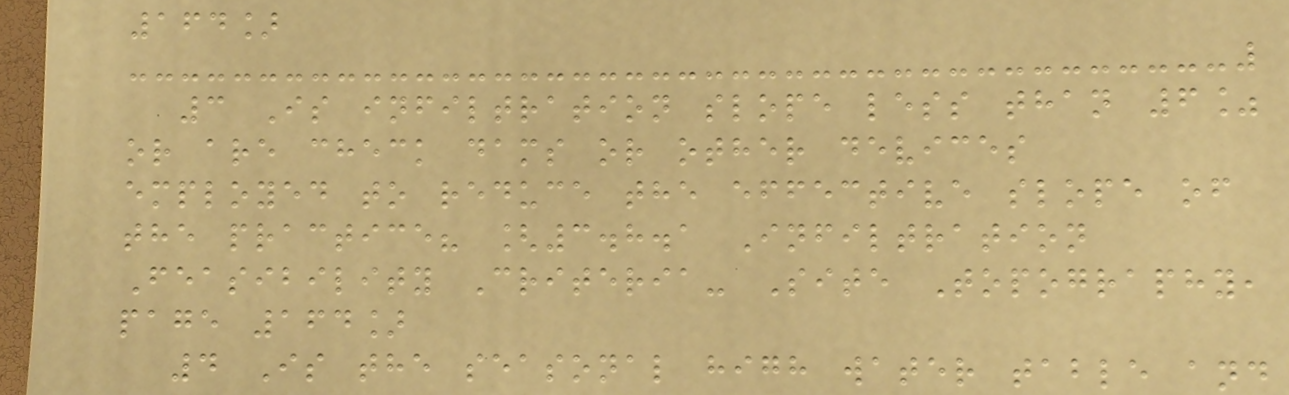164]
3 Is infiltration slope less than 6%
or are check dams or other devices
employed to reduce the effective slope of
the practice? [3.8.1 Infiltration
Feasibility Criteria- Site Topography,
page 164]
4 Is the seasonal high water table and
